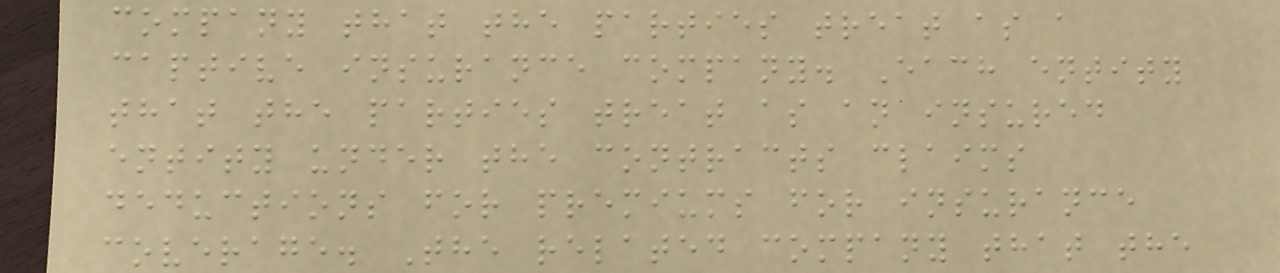company that the parties treat as a
captive insurance company. Each entity
that the parties treat as an insured
entity under the contracts claims
deductions for premiums for insurance
coverage. The related company that the
